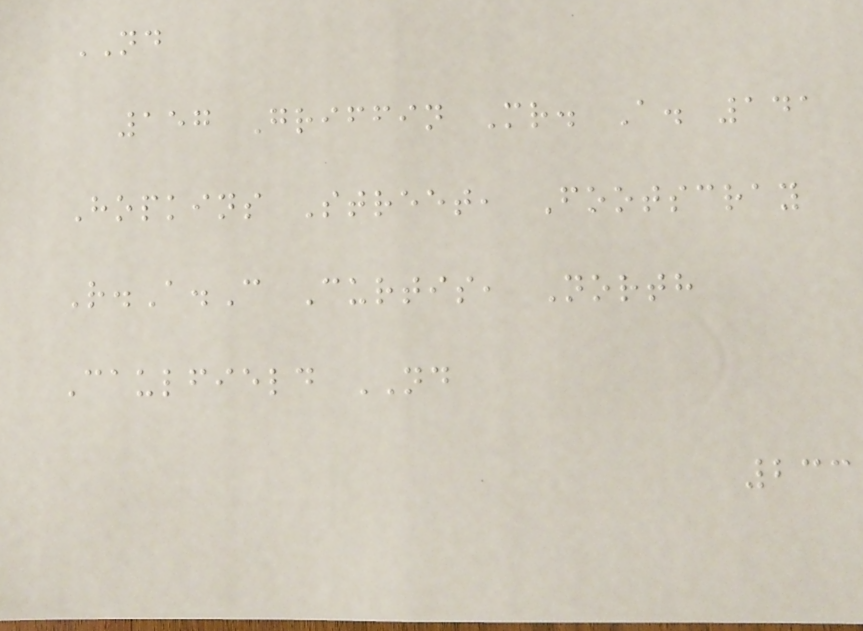ND
157 Griffin Mr. A. 141
Hopkins Street, Footscray
R.A.C Curtis, North
Caulfield ND
233
